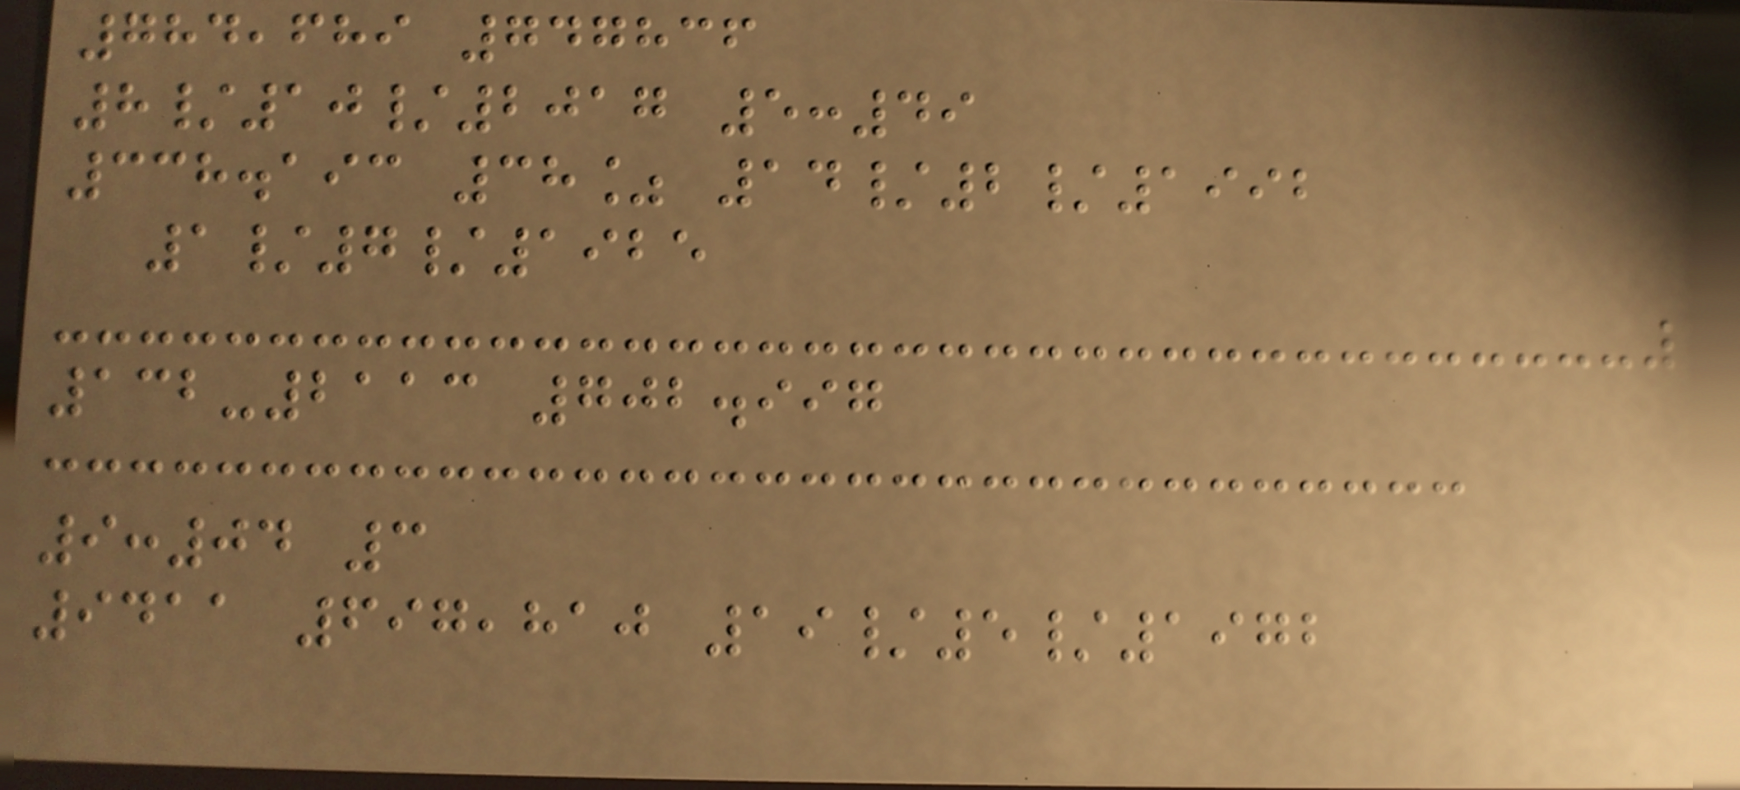784,689 747836
8/10/2017 5:49
338.193 38% 14/2/1992
1/7/1925
132-2113 702.997
9:04 3
9411 697,810 19/5/1972
